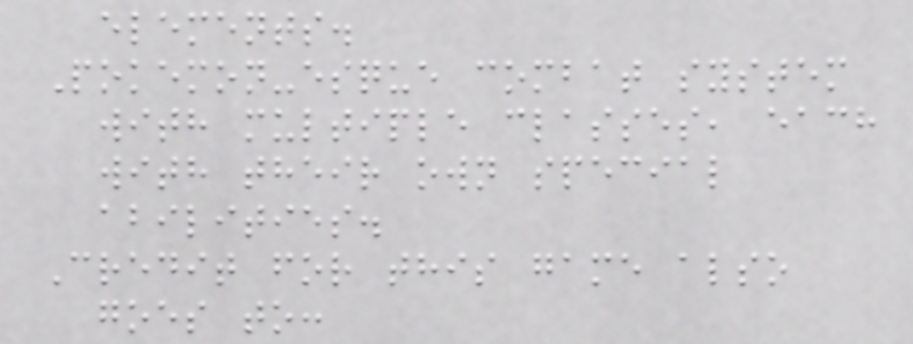elements.
Pokemon-esque combat system
with multiple classes, each
with their own special
abilities.
Credit for this game also
goes to:
